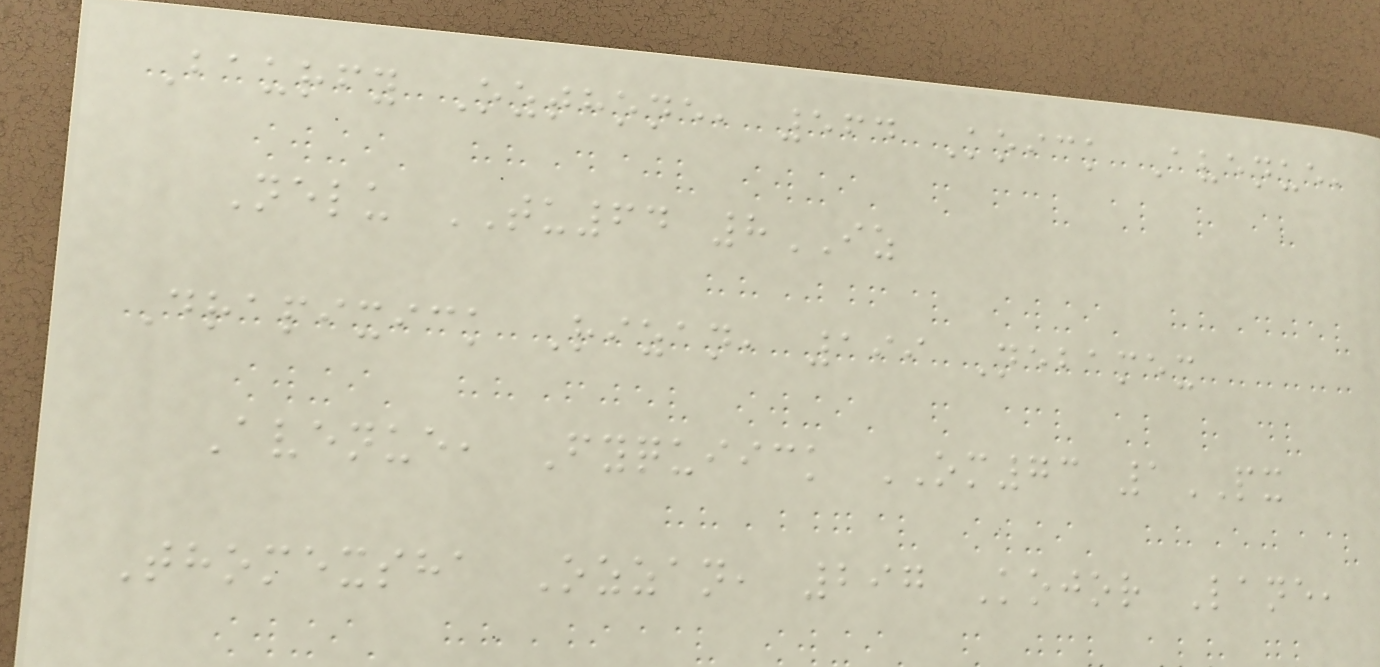Baurfy Ozthone, 564 Koick Avenue,
Nelu TU64 8IZ
Drapixick Rizan, 199 Nebamex
Avenue, Fyquiick OM73 1PX
Thomexsha Ozzan, 297 Kojor Lane,
